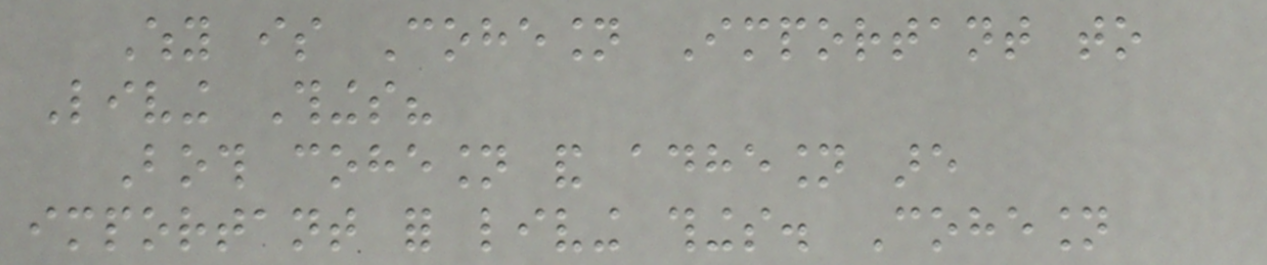Why is Cohesion Important to
Living Things?
Both cohesion and adhesion are
important for living things. Cohesion
